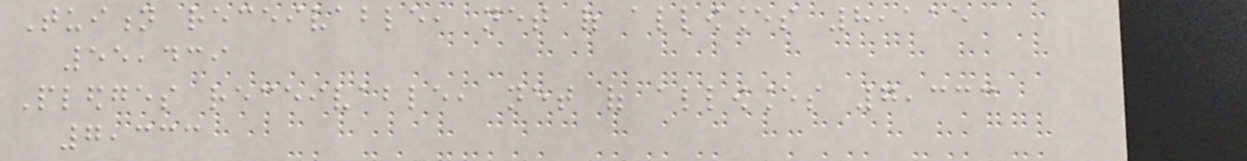Tuition receivable, net of allowances 8,115
55,439
Pledges receivable, net of allowances 7,333
7,333
